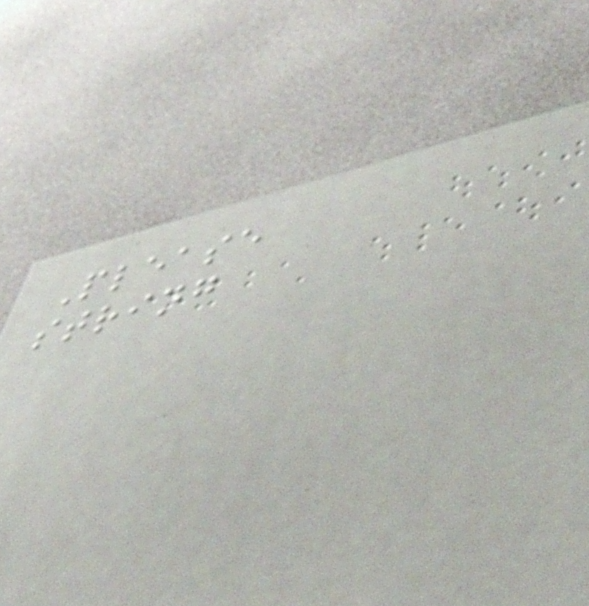Please
string
